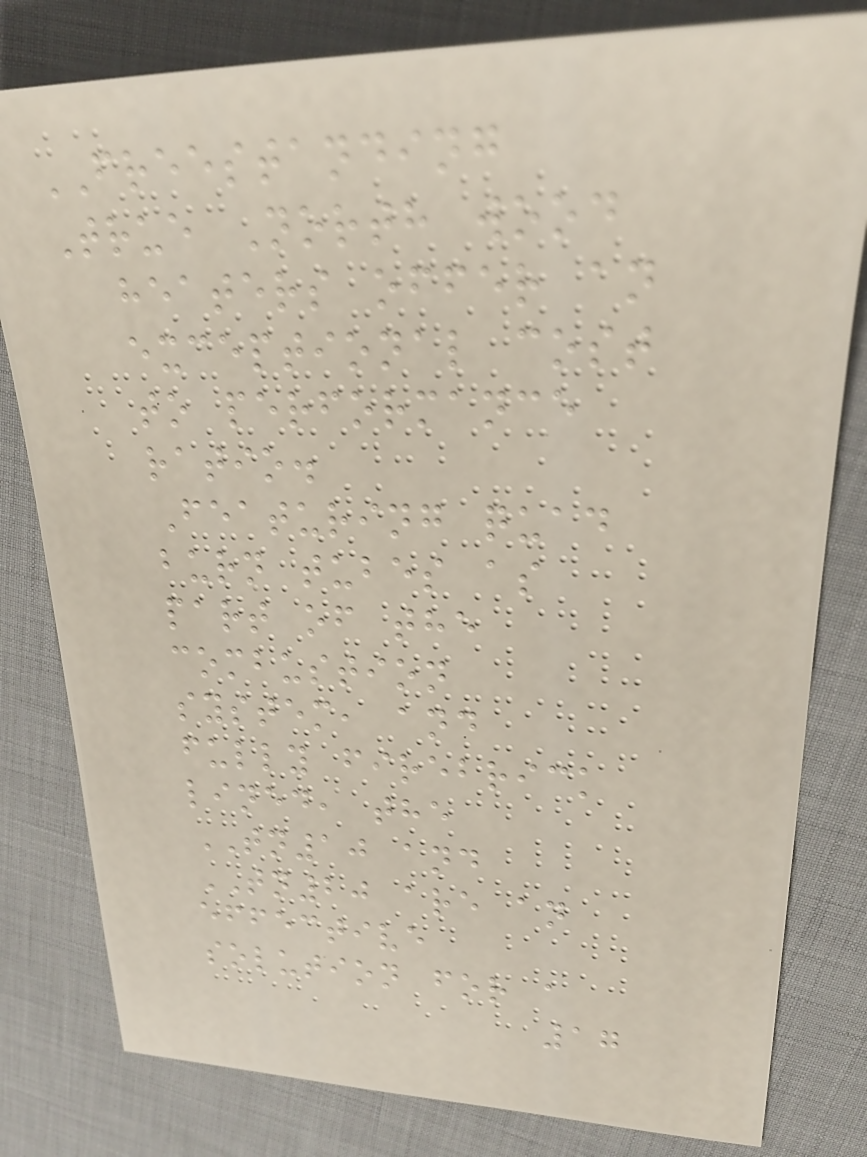FREESTANDING
True North wood
heaters offer an
exceptional cost
to performance
ratio.
Featuring quad
burn tubes as
part of the
combustion
system, and
fully firebrick
lined, the
TN10 and
TN20 are an
effective
solution for a
17
